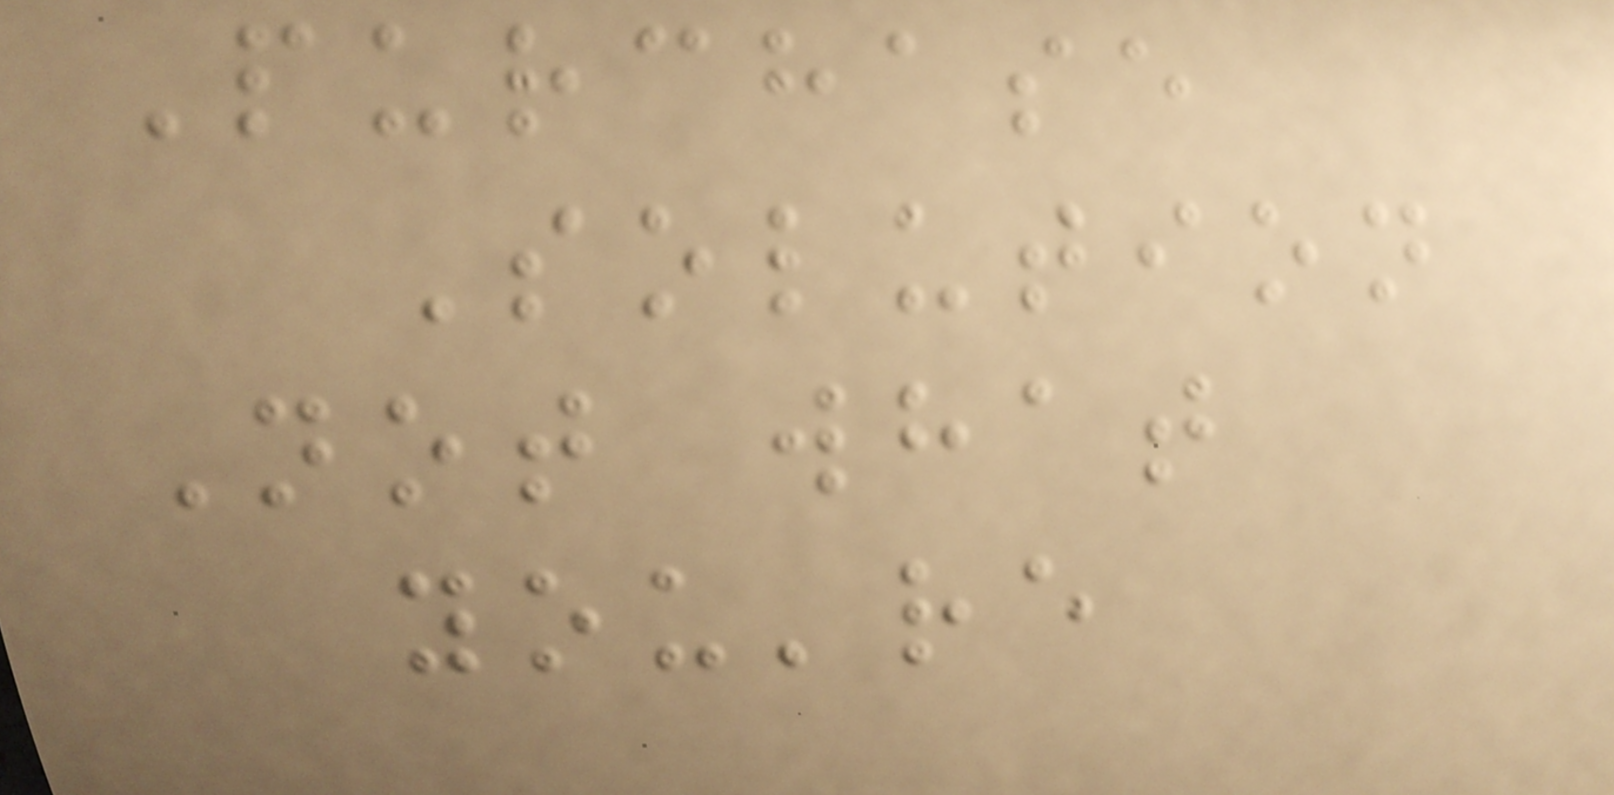Purchase
Solution
Not what
you're
